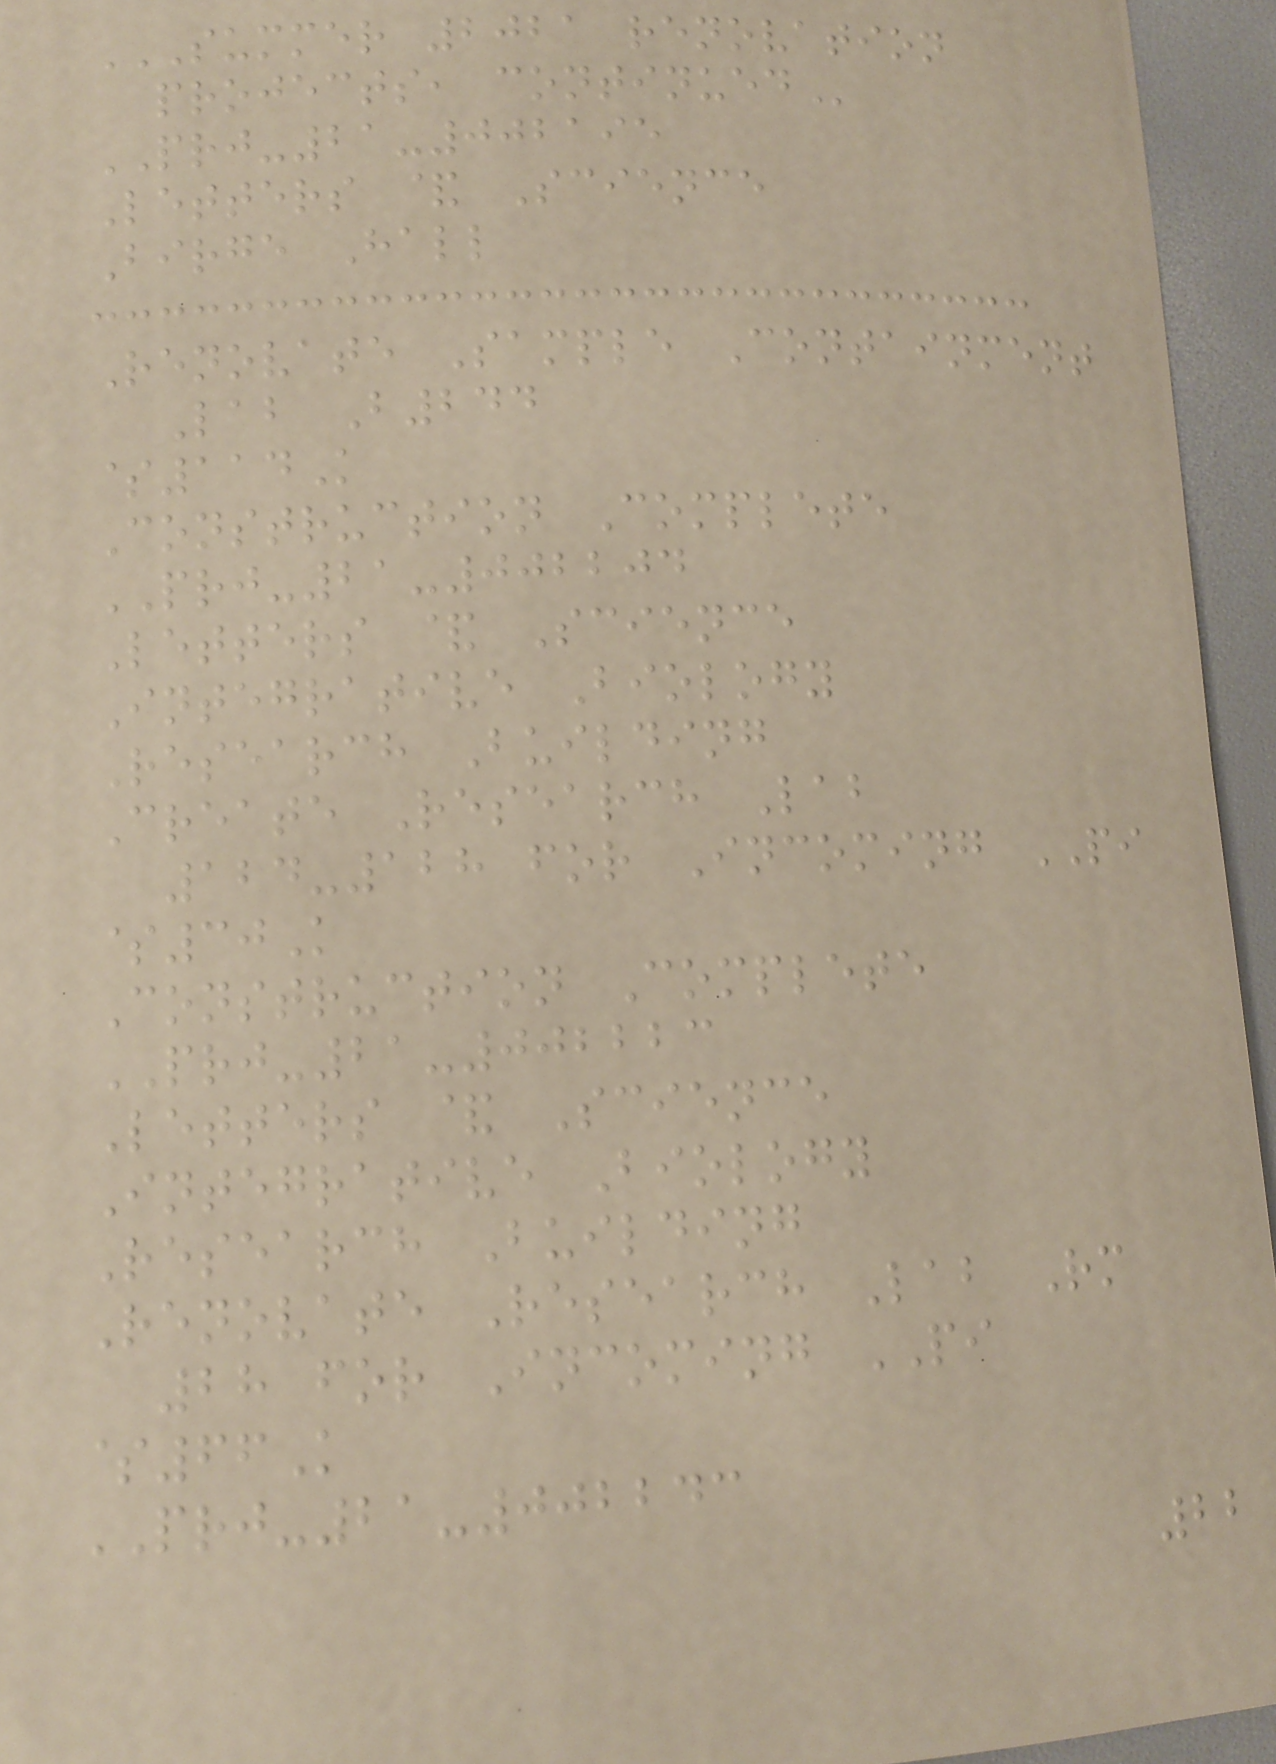SUMMER 2021 RENOVATION
PROJECTS, CONTINUED
PRJ-21-002195
Letters & Science
Birge Hall
Renovate Sample Containment
Lab B244
$114K
Construction Complete
PRJ-21-002204
Letters & Science
Integrative Biology
Research Building
Create Research Lab
124-128 for Incoming PI
$30K
Construction Complete
PRJ-21-002223
Letters & Science
Integrative Biology
Research Building
Renovate Research Lab Rm
28 for Incoming PI
$66K
PRJ-21-002243
22
